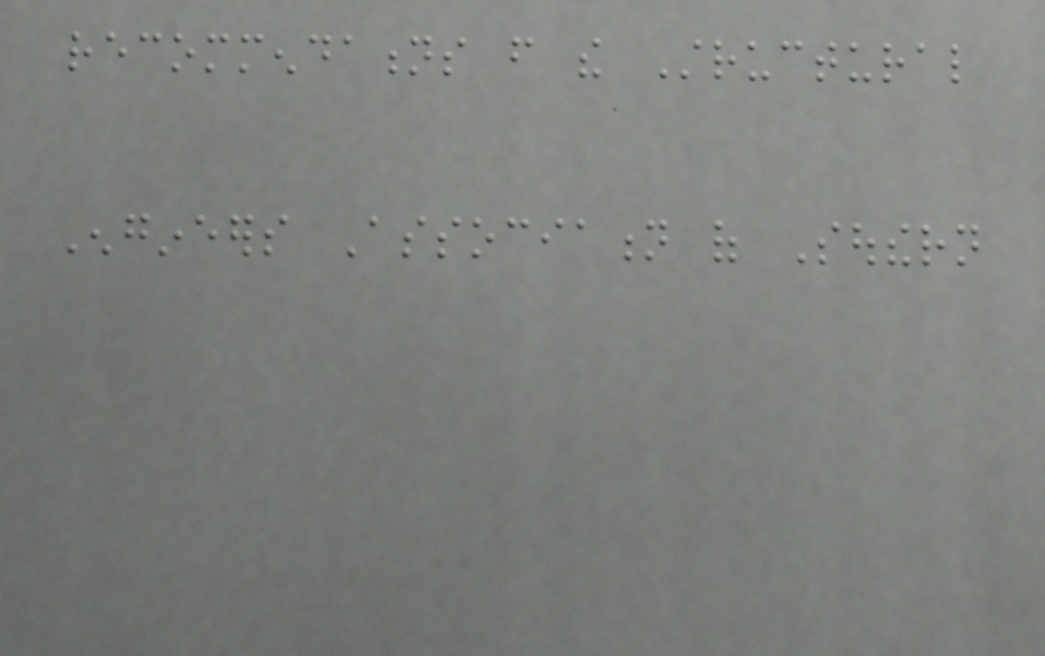recommendations from the Structural
Engineers Association of Southern
